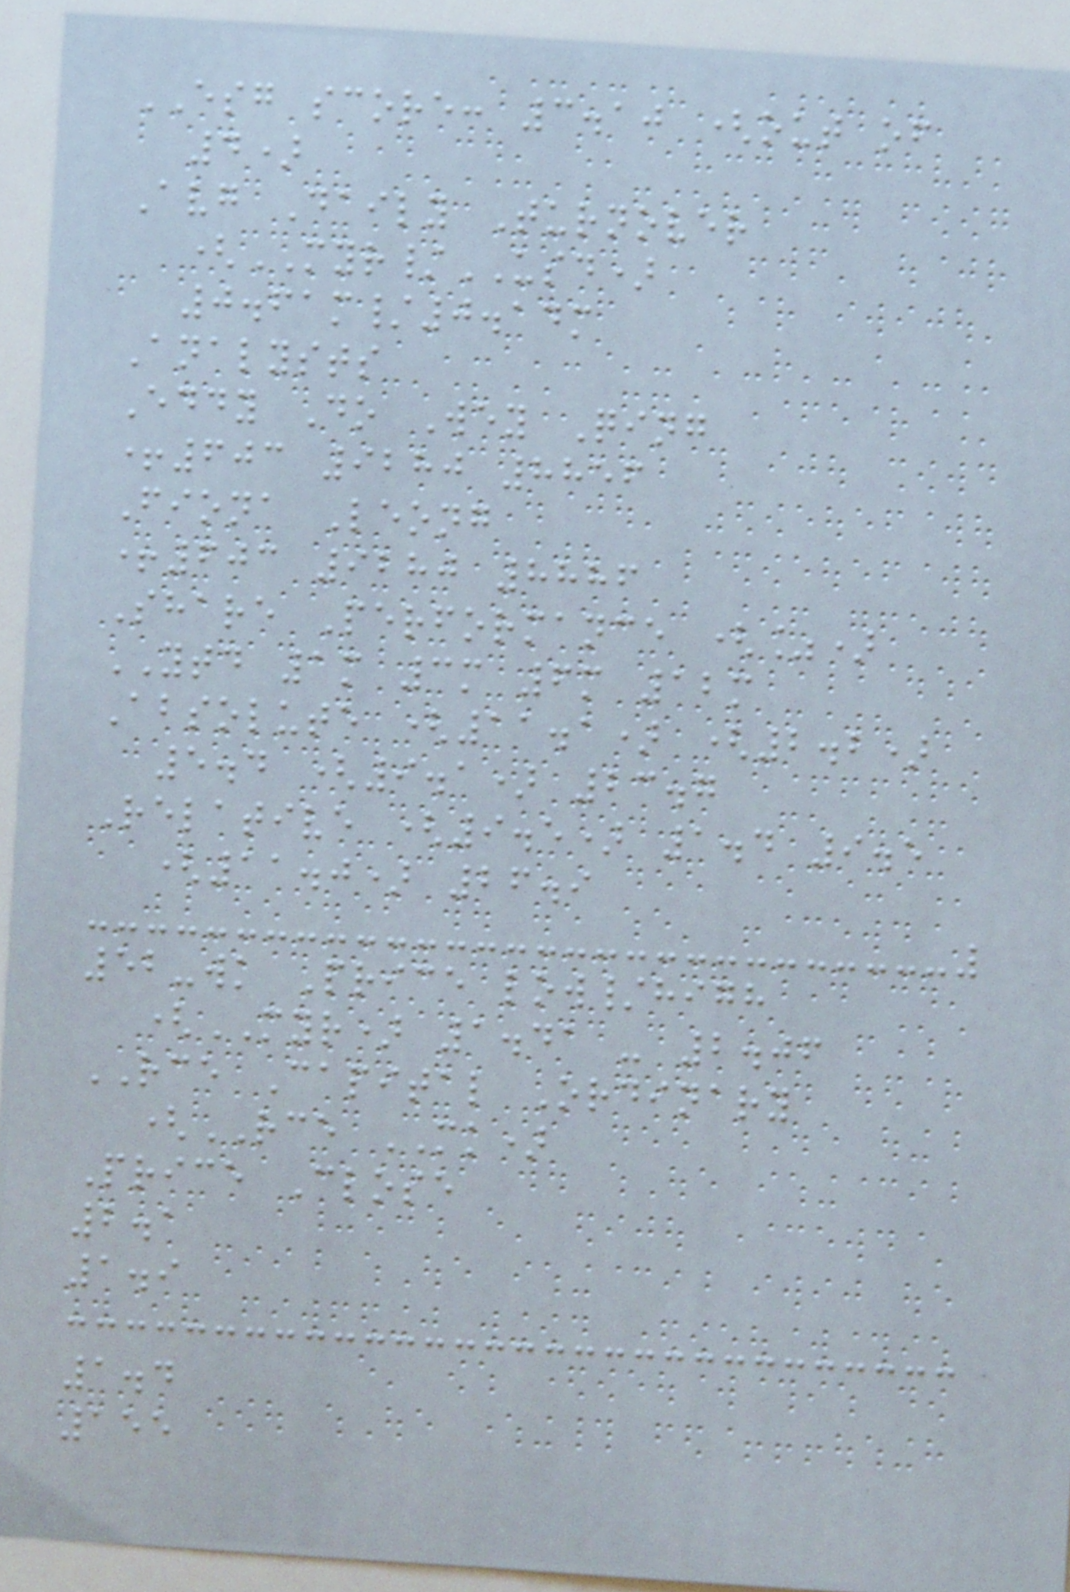ESG score: 3.10 (out of
4)
Avg Daily Turnover
(MYR/USD)
0.61m/0.14m
Analysts
Eddy Do Wey Qing
+603 9280 8856
Fiona Leong
+603 9280 8886
Share Performance (%)
YTD 1m 3m 6m 12m
Absolute (11.1) (2.2)
5.4 (9.1) 23.7
Relative (9.5) 1.4 9.5
(11.0) 26.9
52-wk Price low/high
(MYR) 1.41 - 2.06
RCE Capital Ordinary
(RCE MK)
Price Close
2.1
1.9
1.4
155
